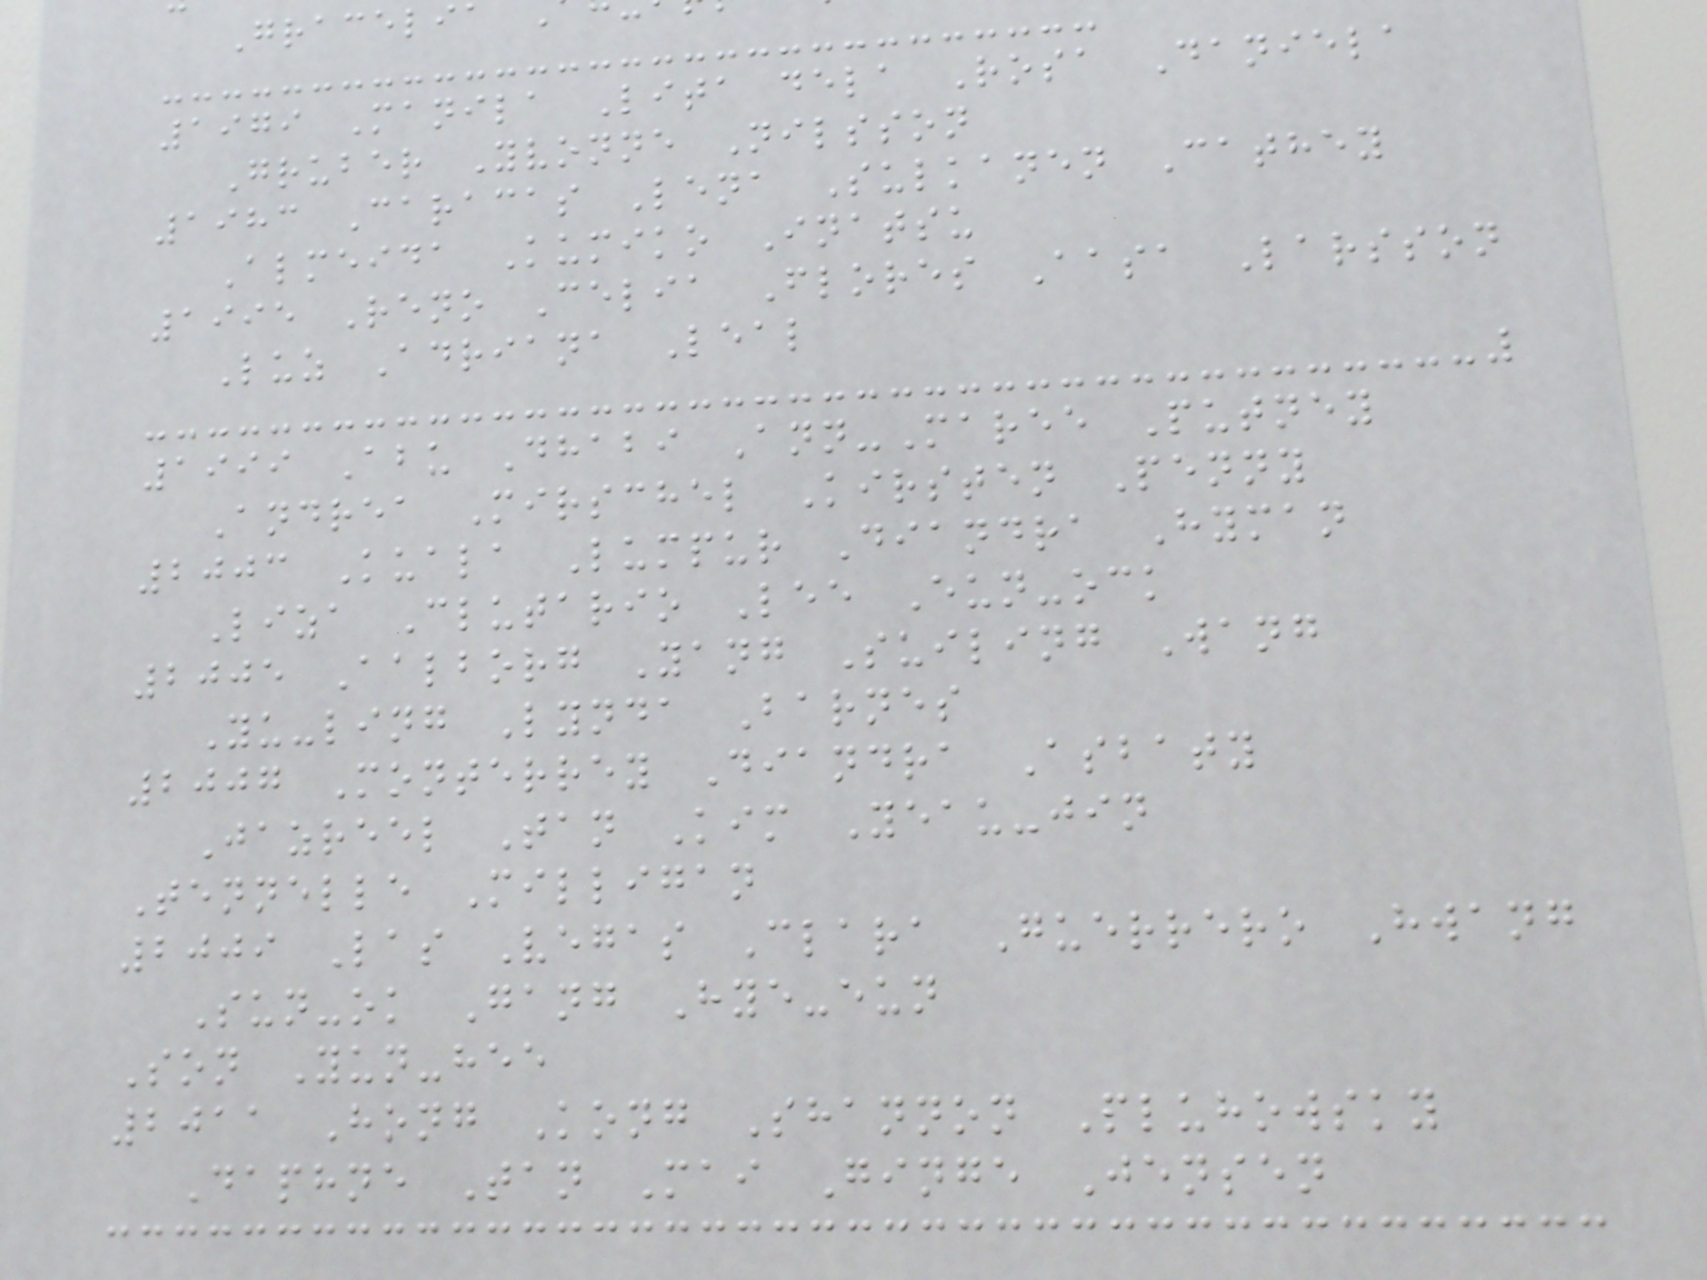1979 Manila Lita dela Rosa Daniela
Gruber Yvonne Nilsson
1983 Caracas Lena Sulkanen Cathey
Almeida Kumiko Inatsu
1995 Reno Celia Flores Aasa Larsson
Luz Adriana Leal
1999 Abu Dhabi Ann-Maree Putney
Andrea Mirschel Kirsten Penny
2003 Kuala Lumpur Diandra Hyman
Liza Clutario Lee Eun-ock
2005 Aalborg Yang Suiling Wang
Yu-ling Lynda Barnes
2007 Monterrey Diandra Asbaty
Jazreel Tan Kim Yeau-jin
Tennelle Milligan
2009 Las Vegas Clara Guerrero Hwang
Sun-ok Gang Hye-eun
Son Yun-hee
2011 Hong Kong Shannon Pluhowsky
Daphne Tan Mai Ginge Jensen
